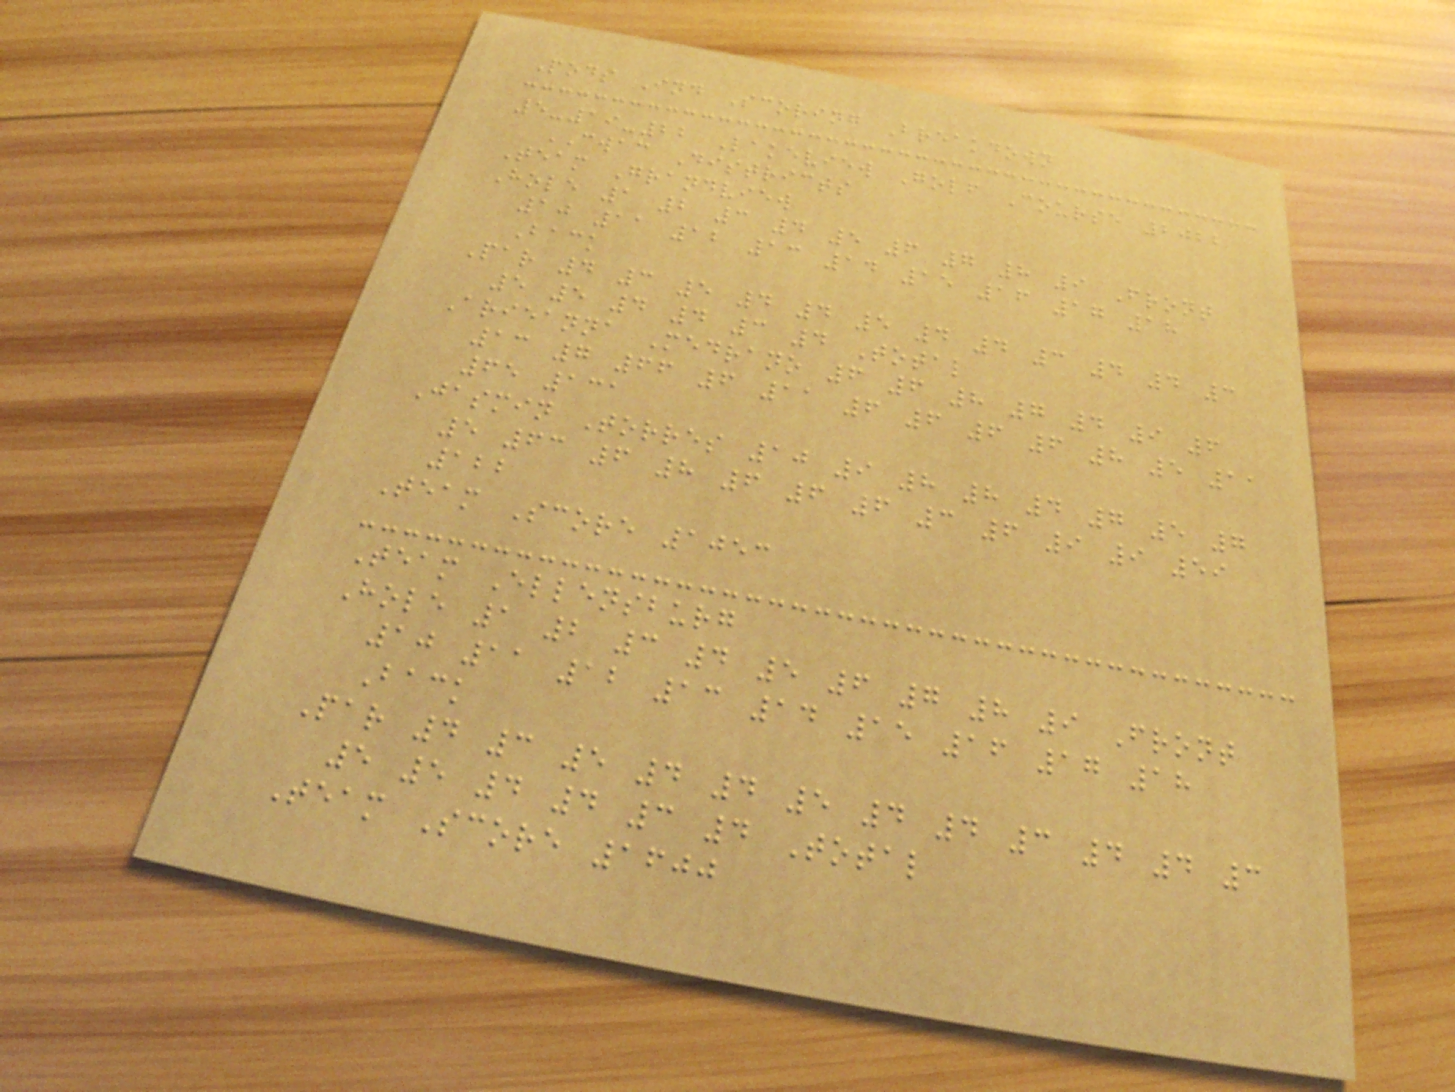Pods Ind Scoring Breakdown
5-19-22 Lakeview Golf Course 2022
CWAC Districts
Team Grandview
Hole 1 2 3 4 5 6 7 8 9 Front
10 11 12 13 14 15 16 17 18
Back
Par 4 3 5 4 4 5 4 4 3 4 4 3
5 5 4 4 3 4 Total
Arieanna Medrano 6 6 8 7 4 9 6
13 7 66 6 11 6 6 6 6 8 5 11
65 131
Jasmin Torres 10 9 8 8 4 7 5 7
5 63 6 8 6 6 6 3 6 9 9 59
122
Team Score 1053
Team Ellensburg
Hole 1 2 3 4 5 6 7 8 9 Front
10 11 12 13 14 15 16 17 18
Back
Par 4 3 5 4 4 5 4 4 3 4 4 3
5 5 4 4 3 4 Total
Team Score 1600
